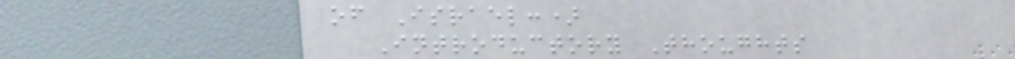of Israel:)
Introductory Thoughts
